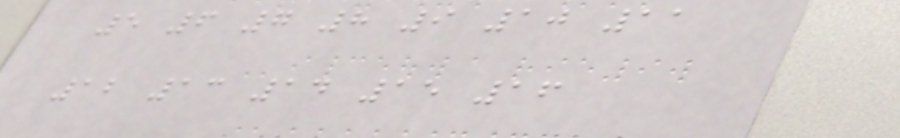5 6 7 8 9 10 11
12 13 14 15 16
